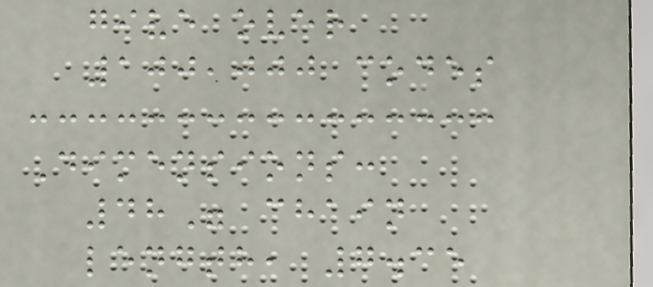give over
100,000 codes
Dimensions:
48" chain
length, 7.35
